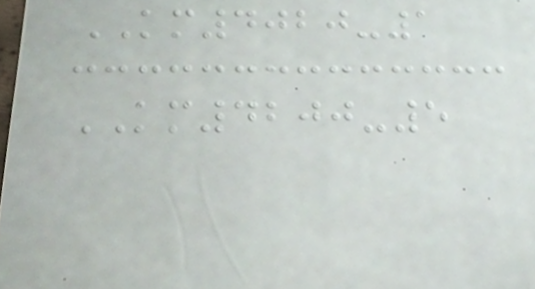KM4020-1
KM4200-5
